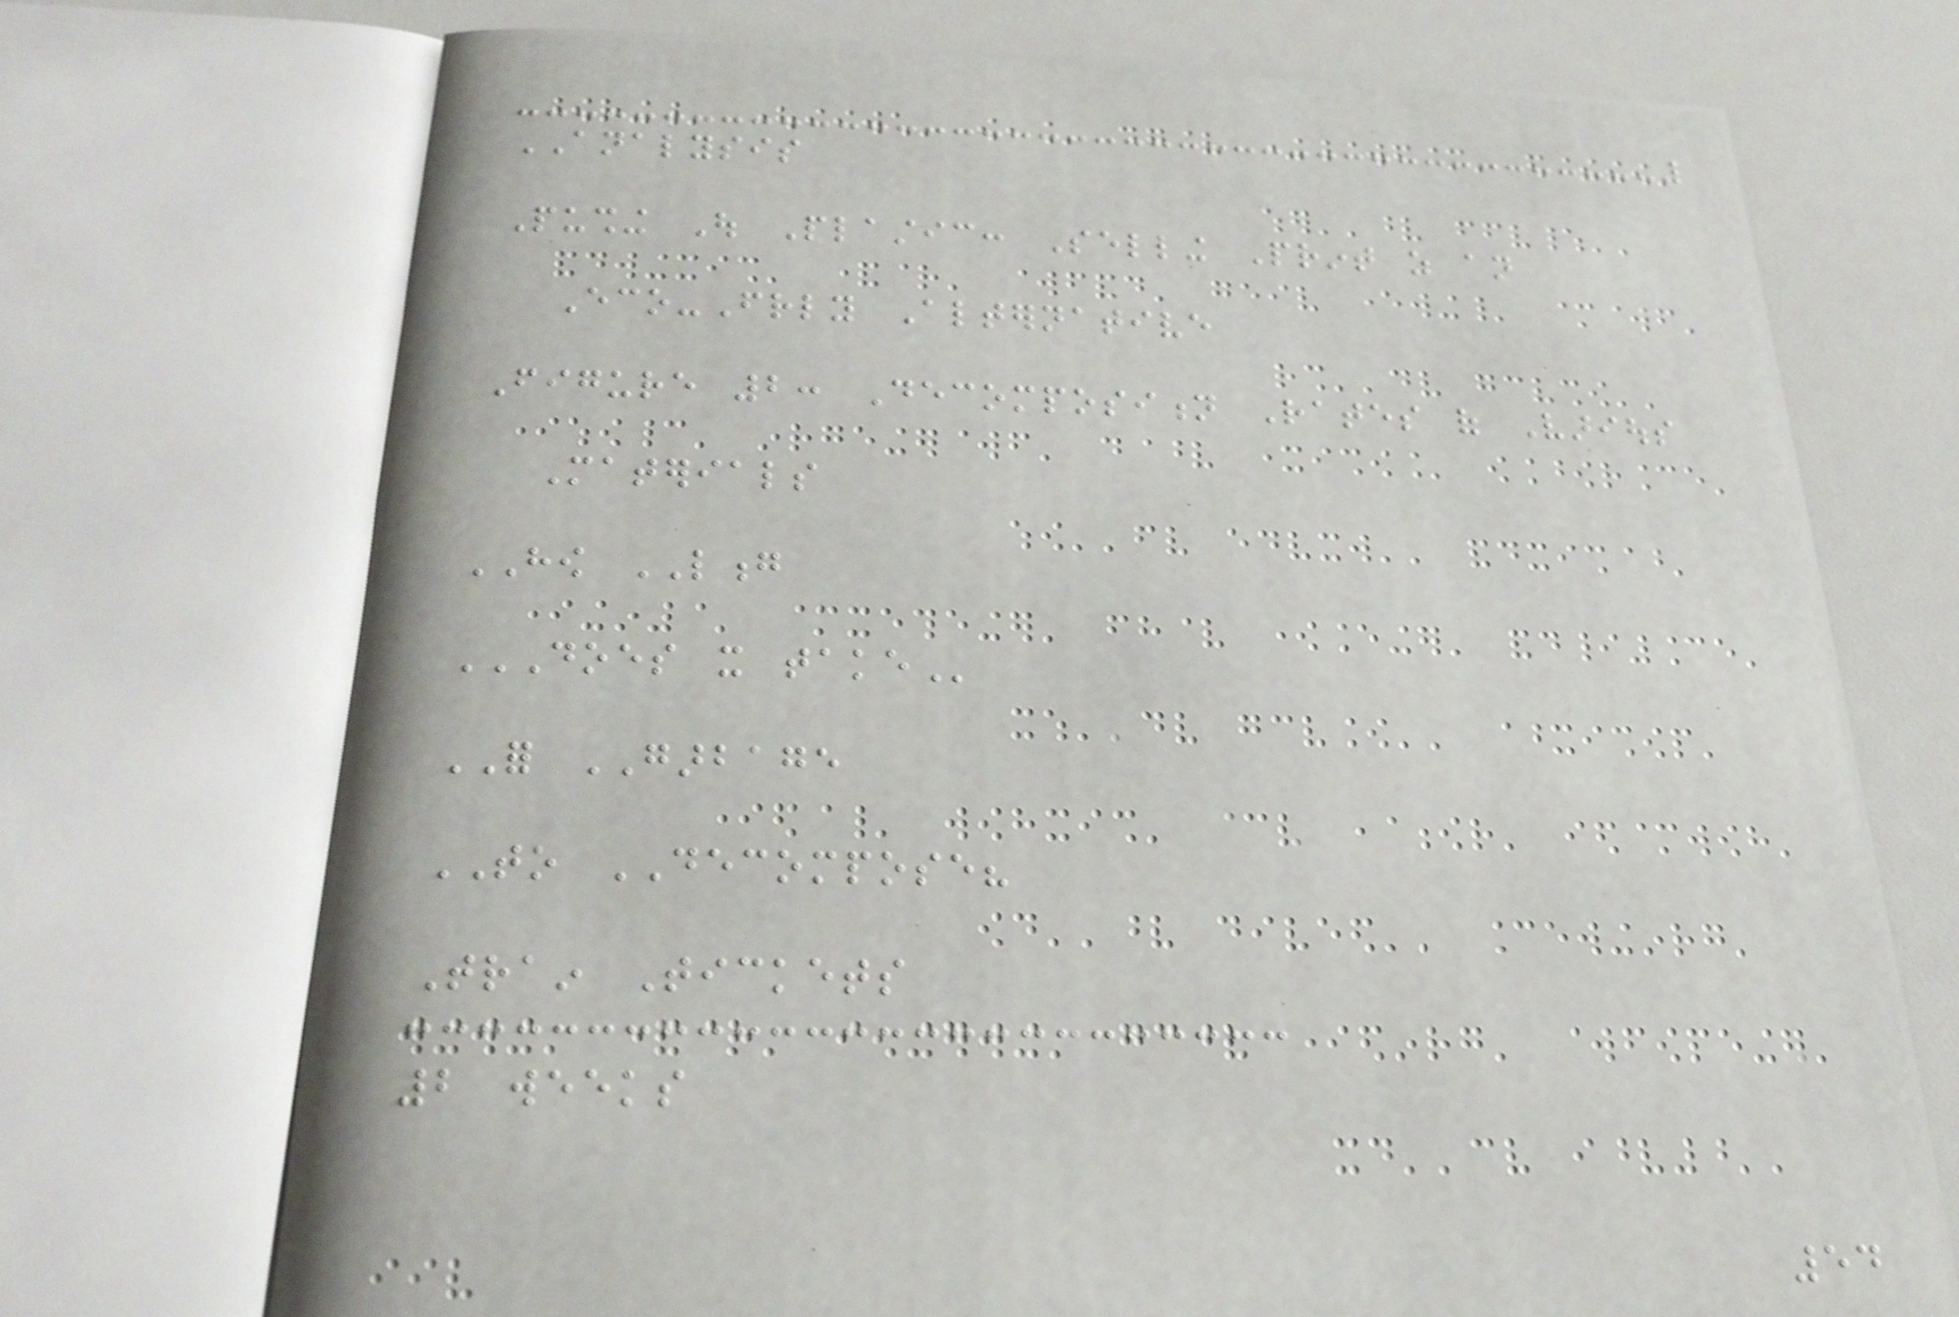ANALYSIS
Pushing Out Plastic: Selling Print as an
Eco-Friendly Alternative
Figure 2: Decomposition Rates of Various
Materials
HOW LONG
DOES IT TAKE
FOR GARBAGE
TO DECOMPOSE?
Train Tickets
2 weeks
54
